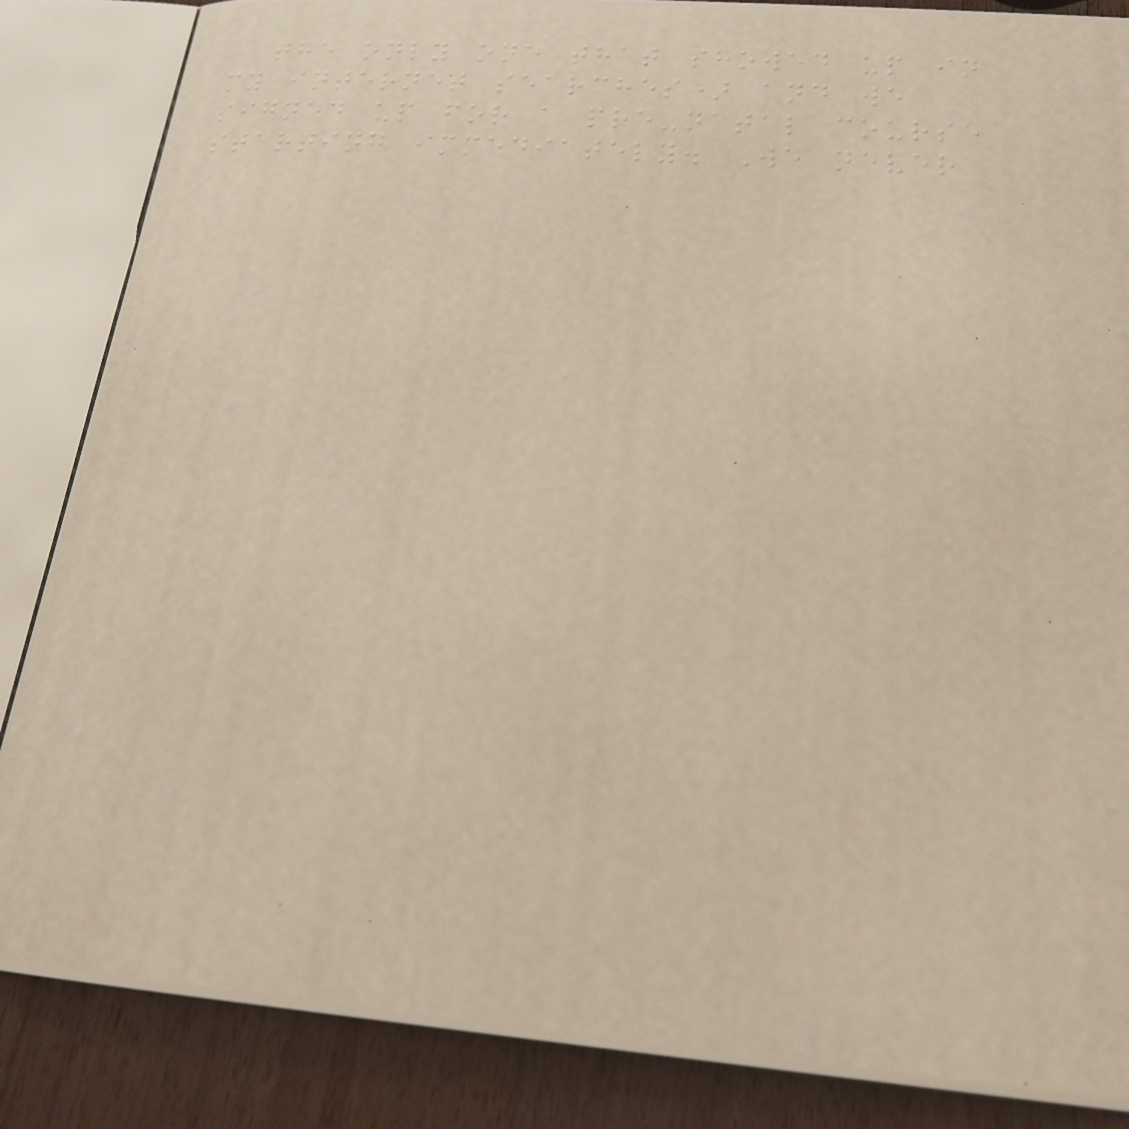the only one that showed up in
my internet searches) and we
signed up for a pre-natal course
starting immediately. We never
